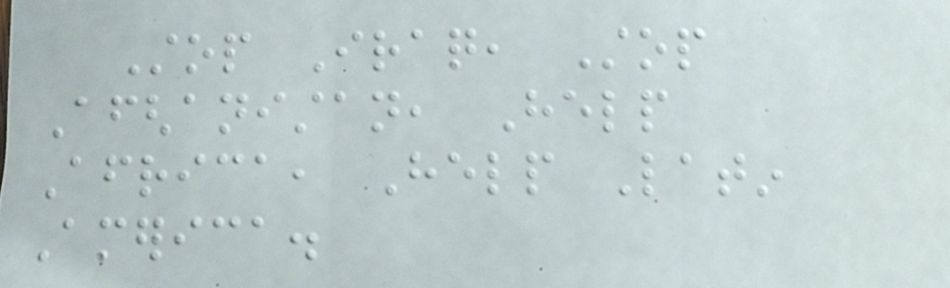Stop Iraq, Stop
Afghanistan, Help
Africa, Help Latin
America.
